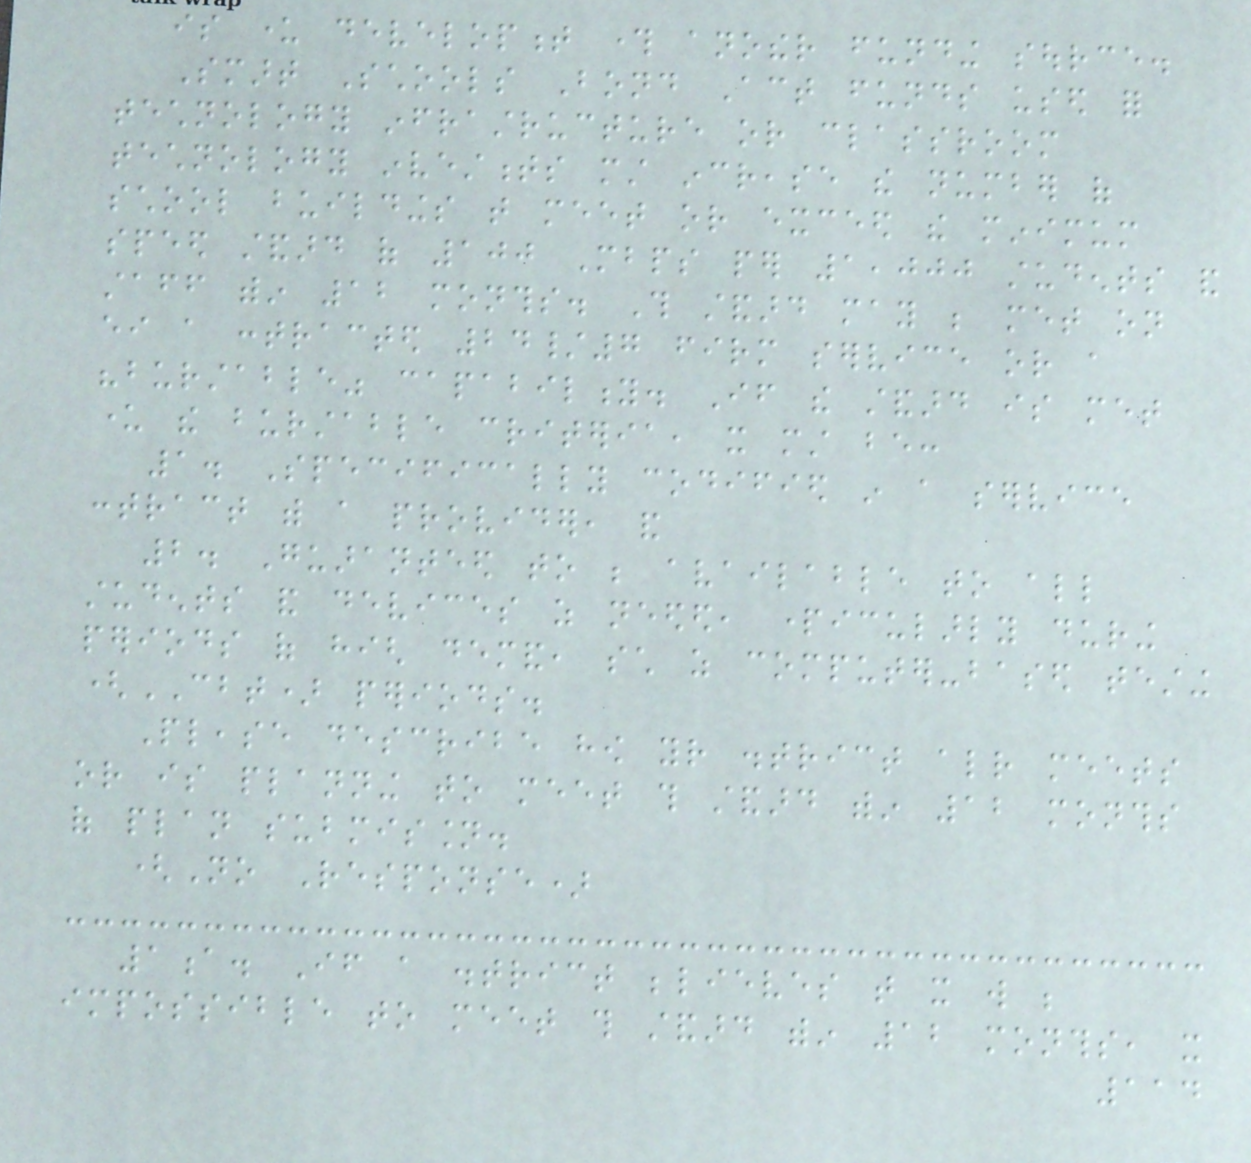is under development through another funding source.
Smart Schools Bond Act funds used for
technology infrastructure or classroom
technology investments must increase the number of
school buildings that meet or exceed the minimum
speed standard of 100 Mbps per 1,000 students and
staff within 12 months. This standard may be met on
either a contracted 24/7 firm service or a
"burstable" capability. If the standard is met
under the burstable criteria, it must be:
1. Specifically codified in a service
contract with a provider, and
2. Guaranteed to be available to all
students and devices as needed, particularly during
periods of high demand, such as computer-based testing
(CBT) periods.
Please describe how your district already meets
or is planning to meet this standard within 12 months
of plan submission.
(No Response)
1a. If a district believes that it will be
impossible to meet this standard within 12 months, it
114
